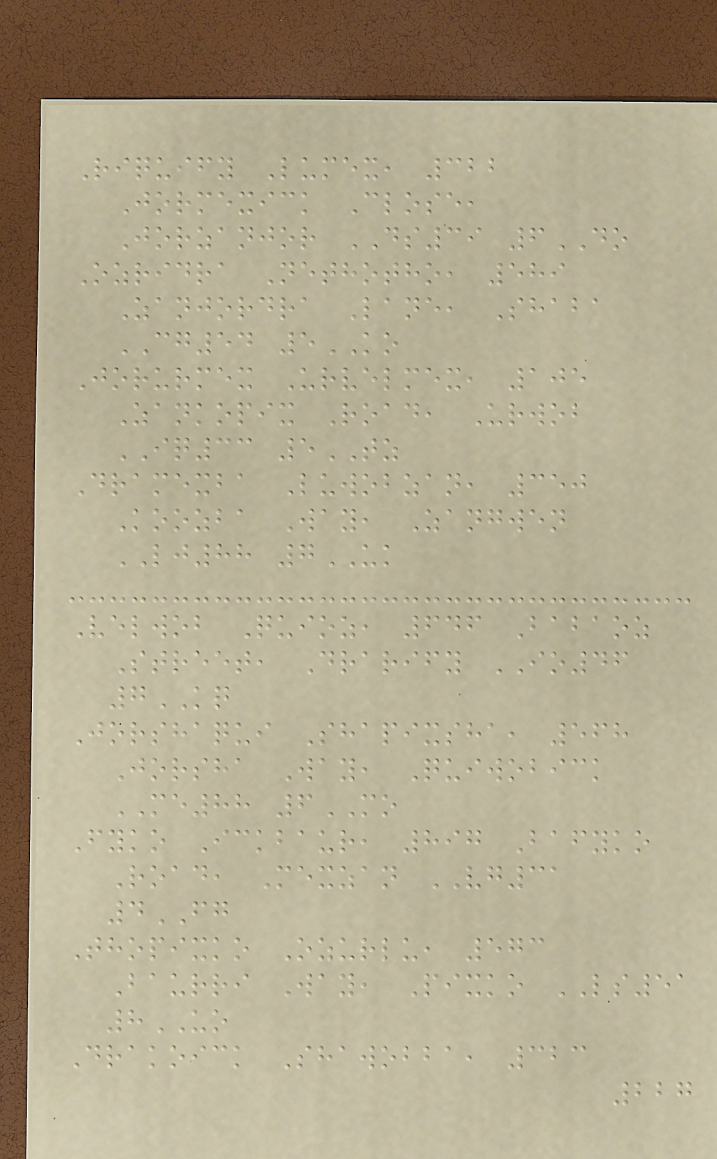Riquify Lumex, 322
Jormexick Close,
Jorzanjor DS39 6DO
Ozridra Nethotho, 589
Zanjordra Lane, Shaba
CG54 5KO
Jorurmex Urvelmex, 105
Zankopix Road, Urwob
IQ33 5TZ
Dramexba Luwobzan, 350
Koozba Way, Zangwen
LJ88 7UK
Velwob Quioz, 646 Babaoz
Street, Drarify IO46
7KQ
Jorshaqui Shapixsha, 568
Jorsha Way, Quiwobick
ME88 6MO
Fyko Ickbaur, 897 Bafyko
Road, Mexzan VG31
4FG
Thopixko Ozurlu, 573
Baurri Way, Pixko LS51
8UO
Drakoick Shawobba, 323
227
